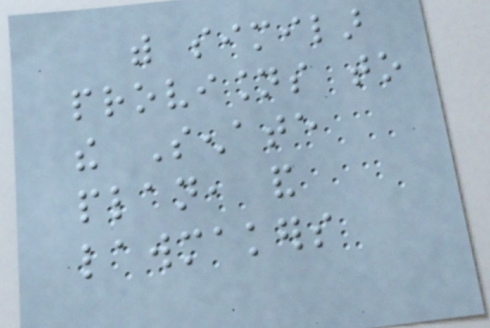with similar
provisions to
the Senate
plan, and
lawmakers
